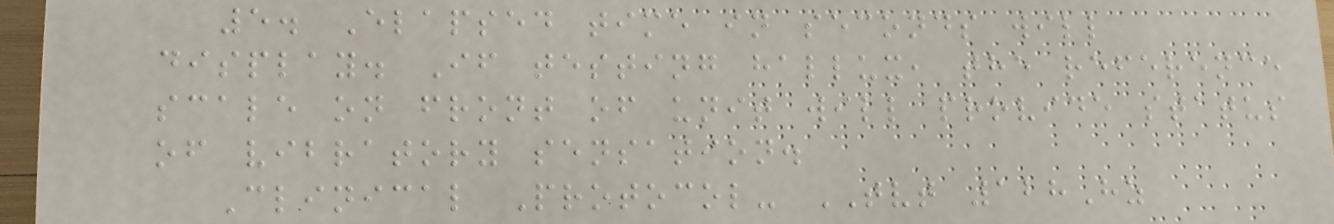5. Elapsed time in seconds will
display. If testing hallux, the reference
scale on front of unit will provide status
of vibratory sensation.
Clinical Protocol- TVT 128Hz
